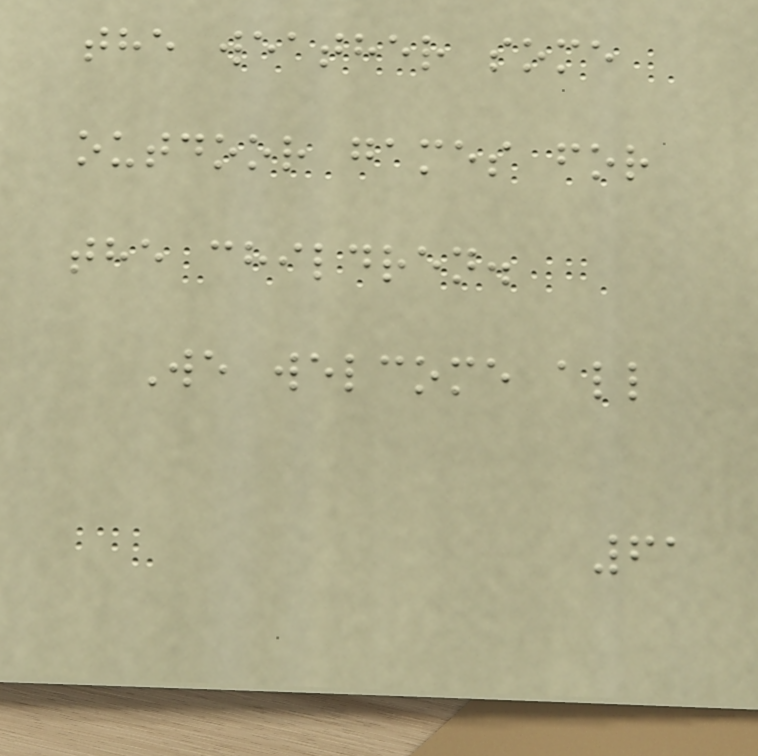the weather some
outdoor games for
the children.
We welcome all
61
